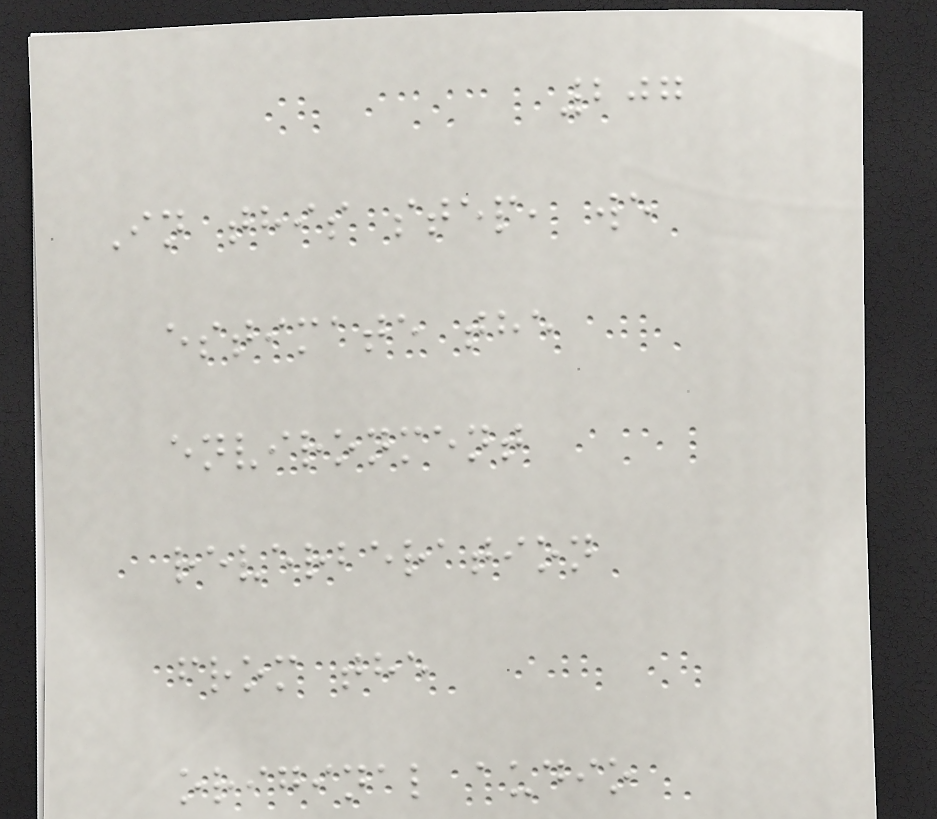207
In this step, we
estimate the
environment
reverberation
from the
original audio
